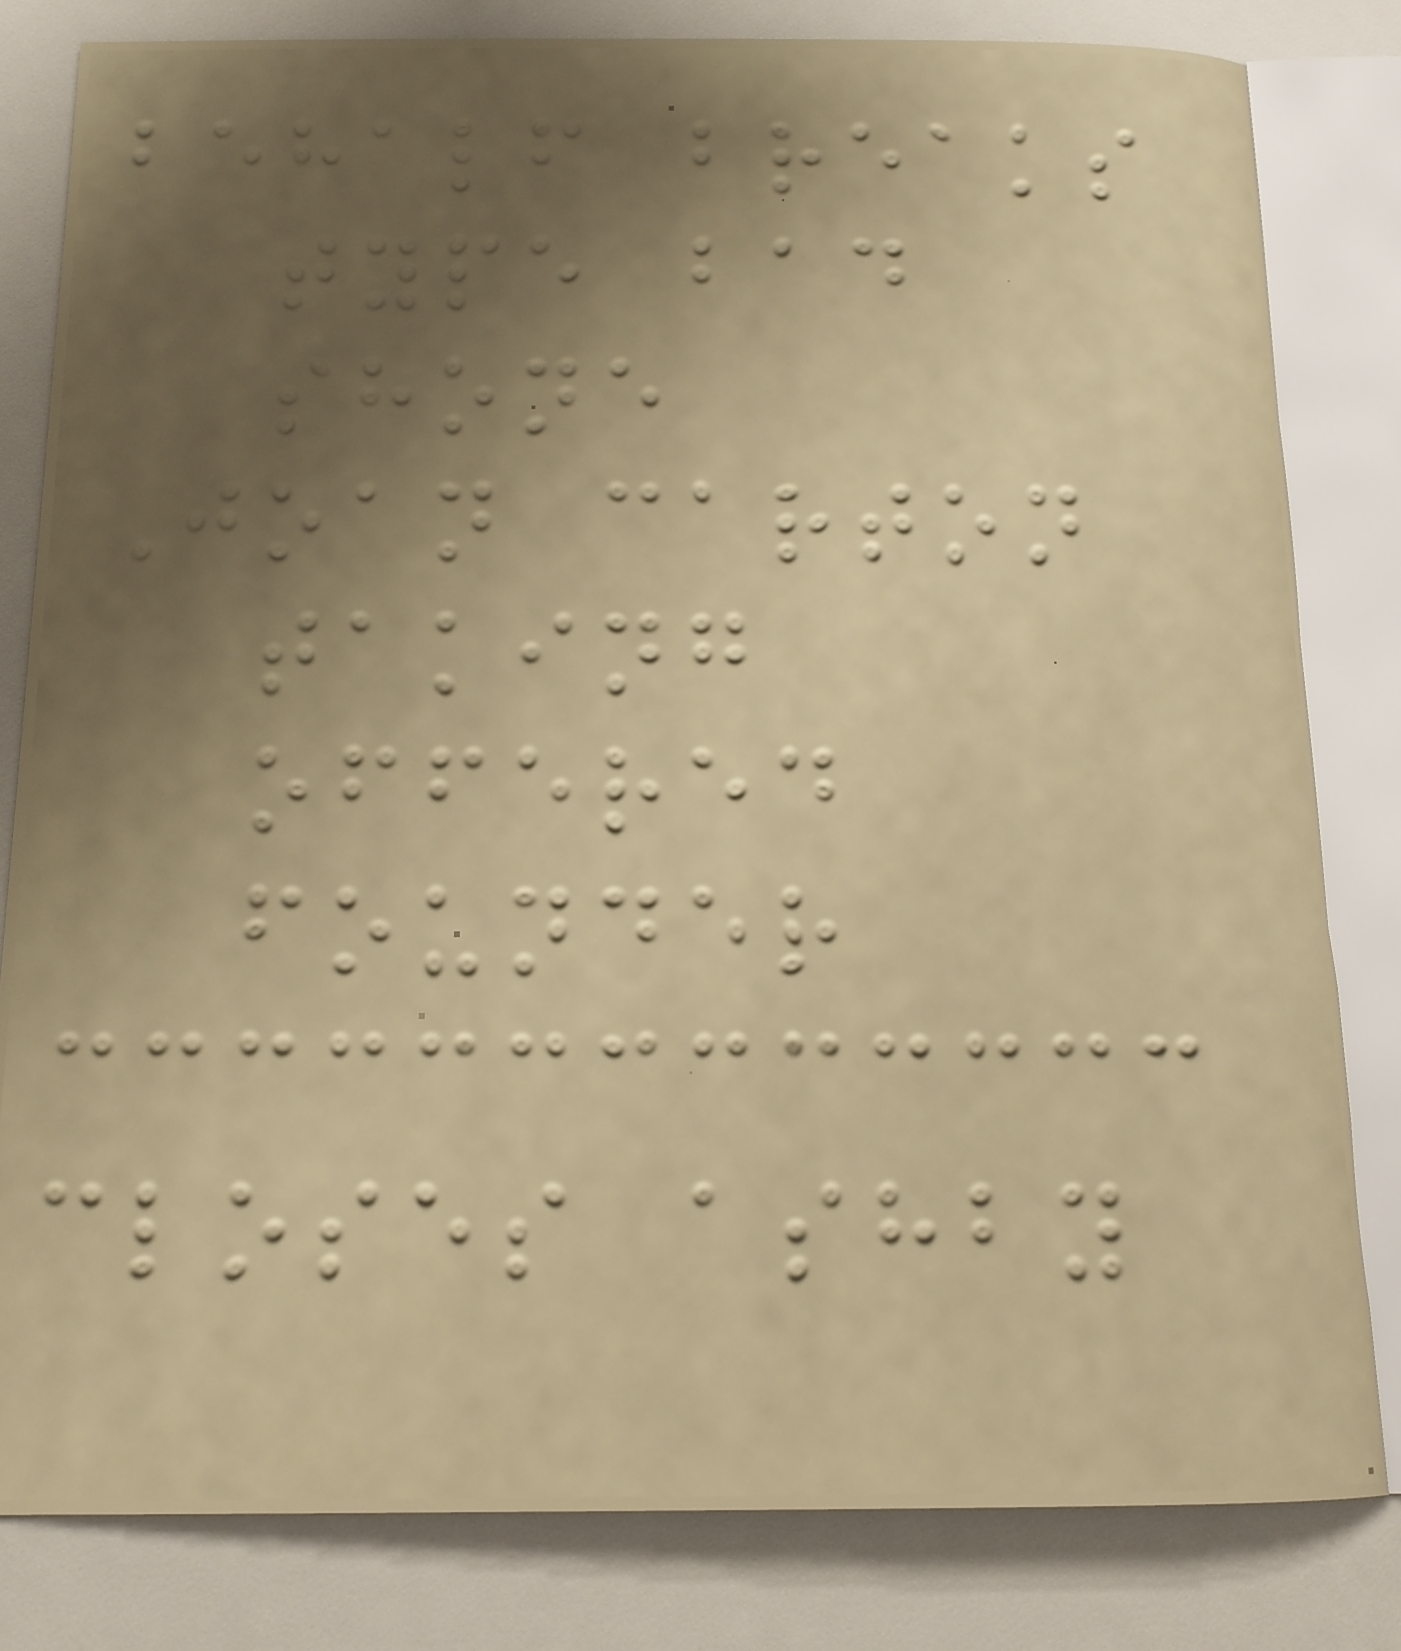behalf breaks
type bad
shone
Joan carton
taking
offered
founder
closes ashby
